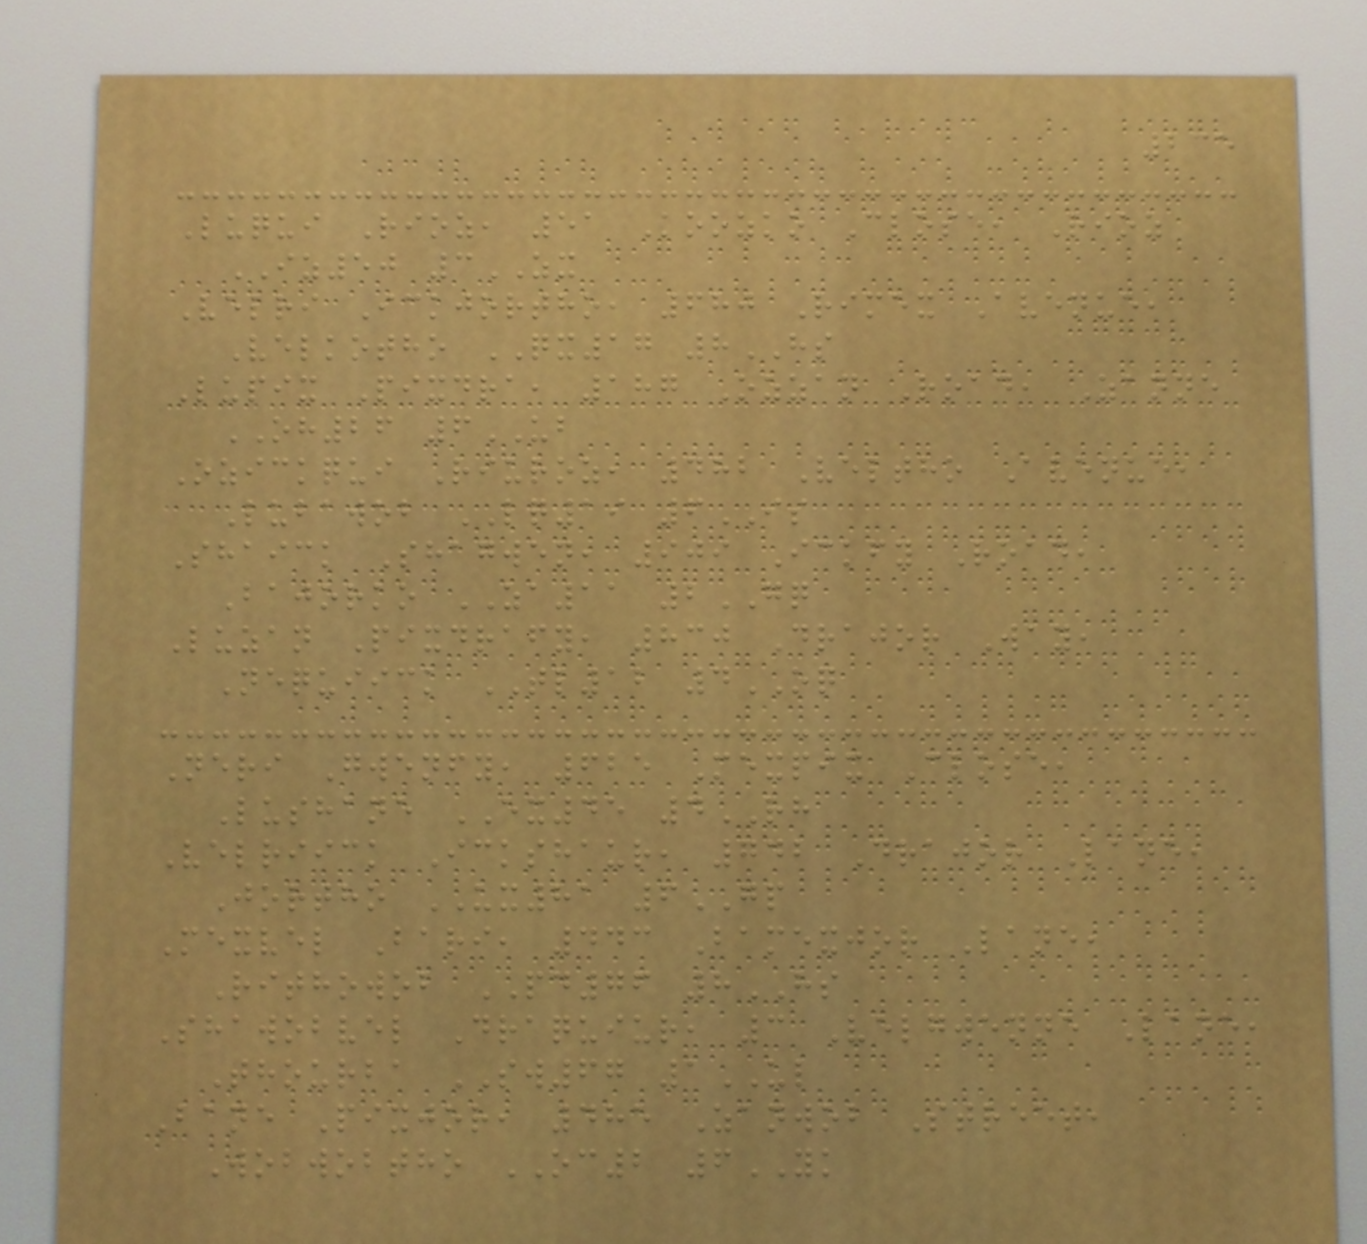235
Luqui Rioz, 51 Koozko Close, Rioz
IZ50 3ZX
Velri Ickjortho, 680 Rimex Avenue,
Velkotho QX17 8HS
Lupix Pixdra, 187 Ozzan Road, Zanne
OH26 6UB
Ozickqui Riuroz, 482 Veltho Avenue,
Lubawob LQ19 6IS
Shaick Shagwen, 909 Ickfy Road,
Bajorko ZA11 2GQ
Luzan Pixdrafy, 830 Drajor Way,
Nequiick TL12 4OQ
Neri Gwenfy, 625 Mexpix Close,
Lushane EX45 4RH
Velriick Ickshaur, 742 Drajor Lane,
Jortho UX81 6GP
Mexvel Bari, 443 Bamexjor Lane,
Rithowob PD76 8HS
Shawobvel Draquiur, 3 Velgwenne Lane,
Thourba SW67 1UL
Bane Pixjor, 485 Zanwob Street,
Wobwobtho OC2 6YK
